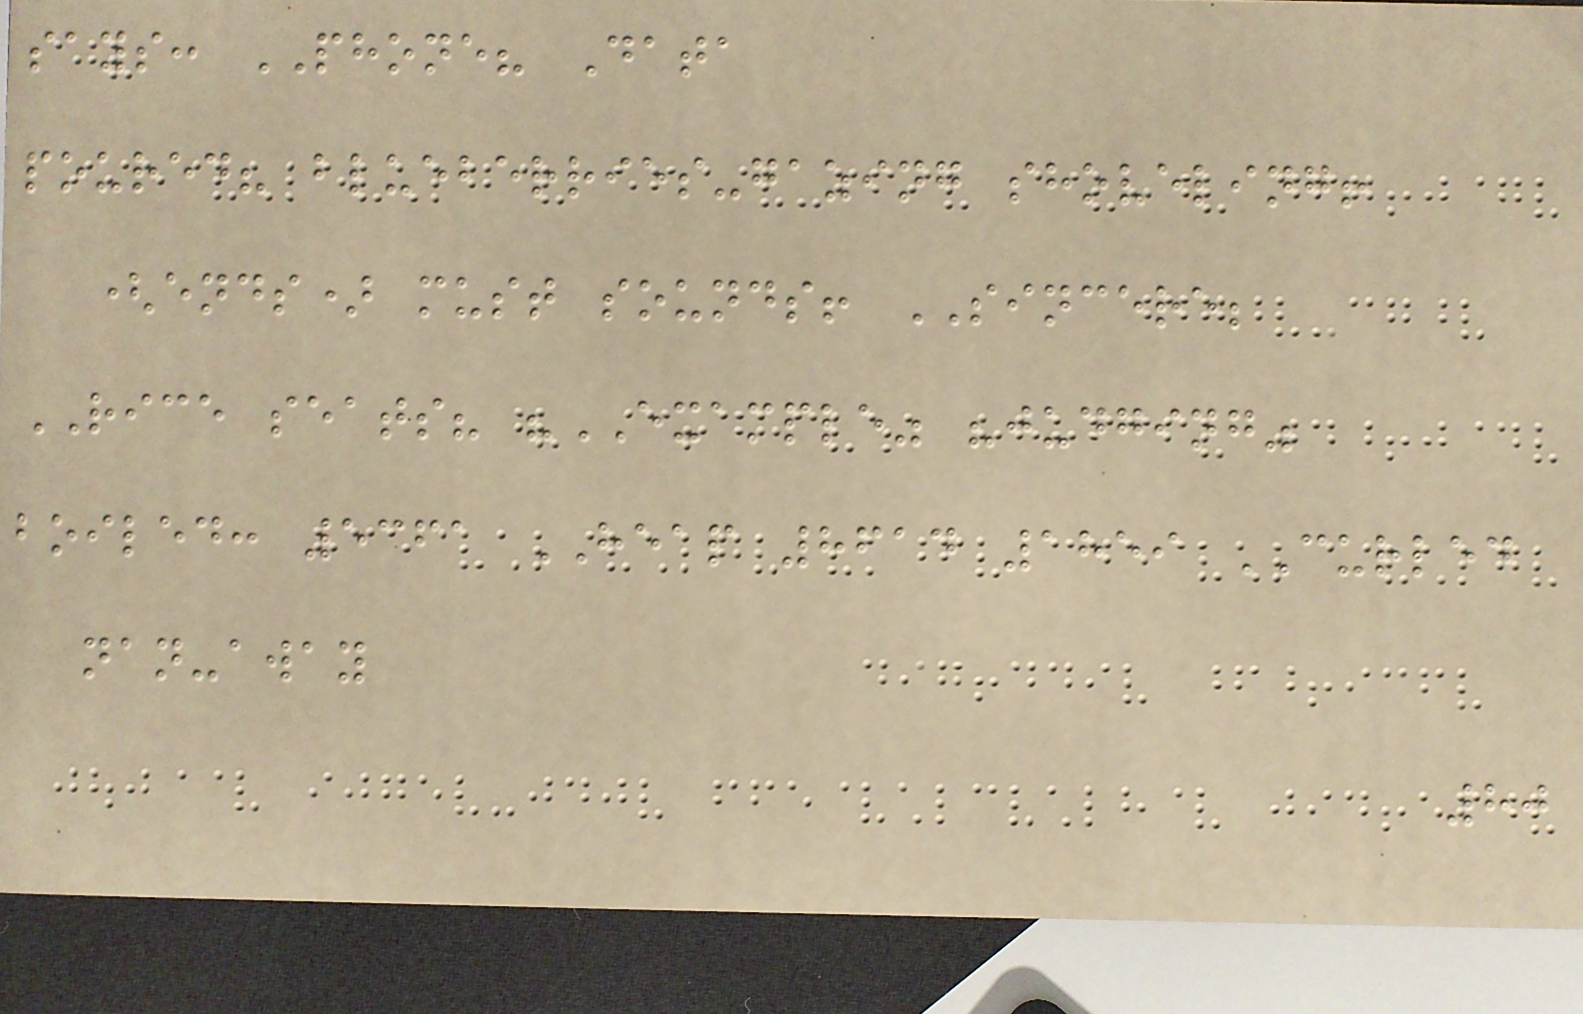says: PHONE? Data
poured? blueberries-gazing shoveling!
(ends) must sounds! SINCERE;
RICE seats? "EXAMPLE" "judging"
boiled: 5361 HEAP 8614 1859 CURLED
nan-away
80
